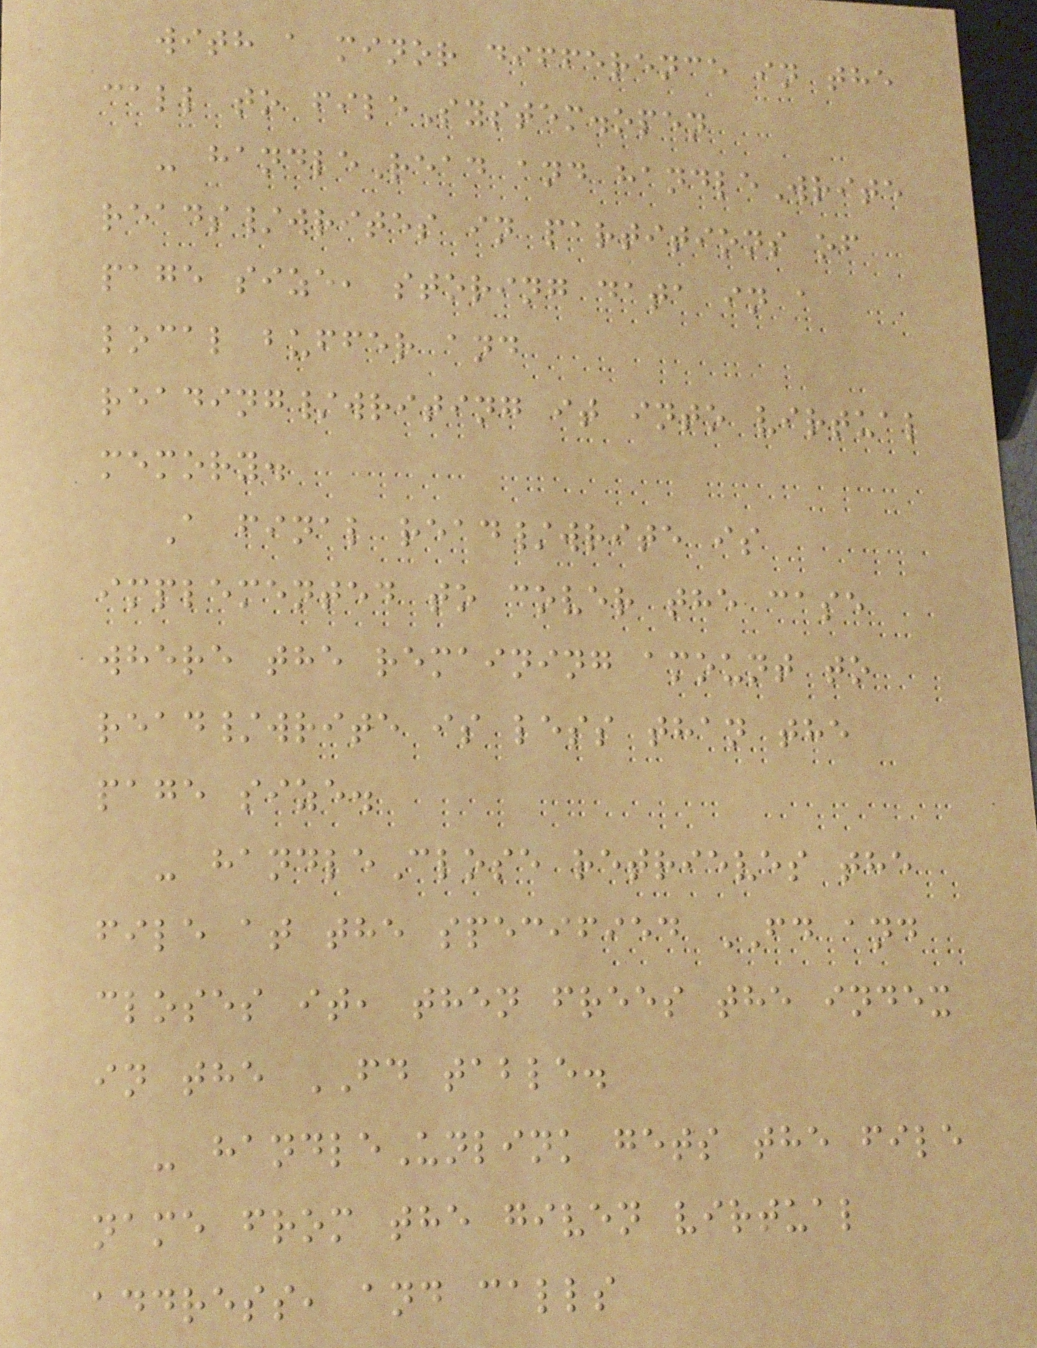with a minor difference in the
call to fileSystem.open
- handleRead and handleWrite
reads/writes in partitions of
page size, storing data in a
local buffer and
reading/writing it into virtual
memory.
A final read/write is
implemented to cover the case
where the remaining amount to
read/write is less than the
page size.
- handleClose retrieves the
file at the specified FD and
closes it, then frees the index
in the FD table.
- handleUnlink gets the file
name from the given virtual
address, and calls
